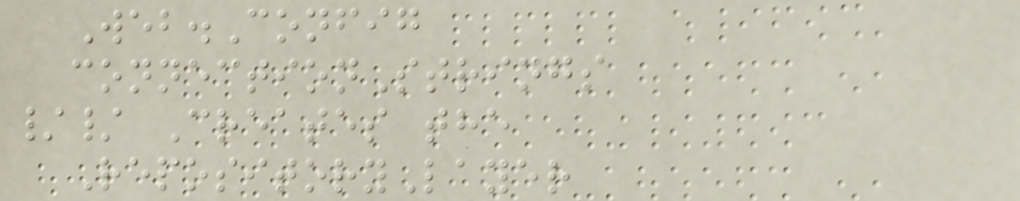Web.Config
connectionStrings
// Creates the
RepositoryLayer
